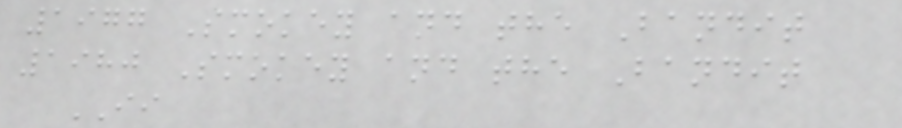1977 Smokey and the Bandit
1980 Smokey and the Bandit
II
